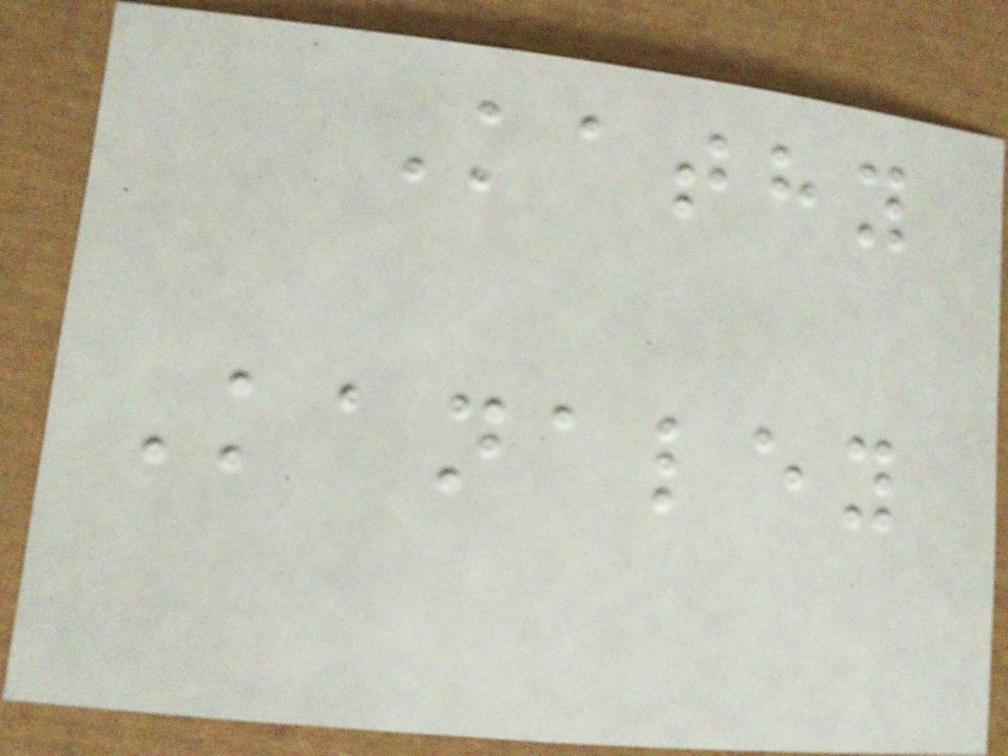Kathy
Kanaley
